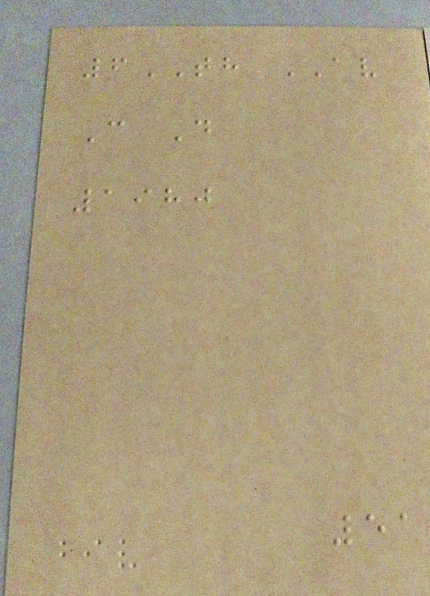6TH AV
C D
1980
51
